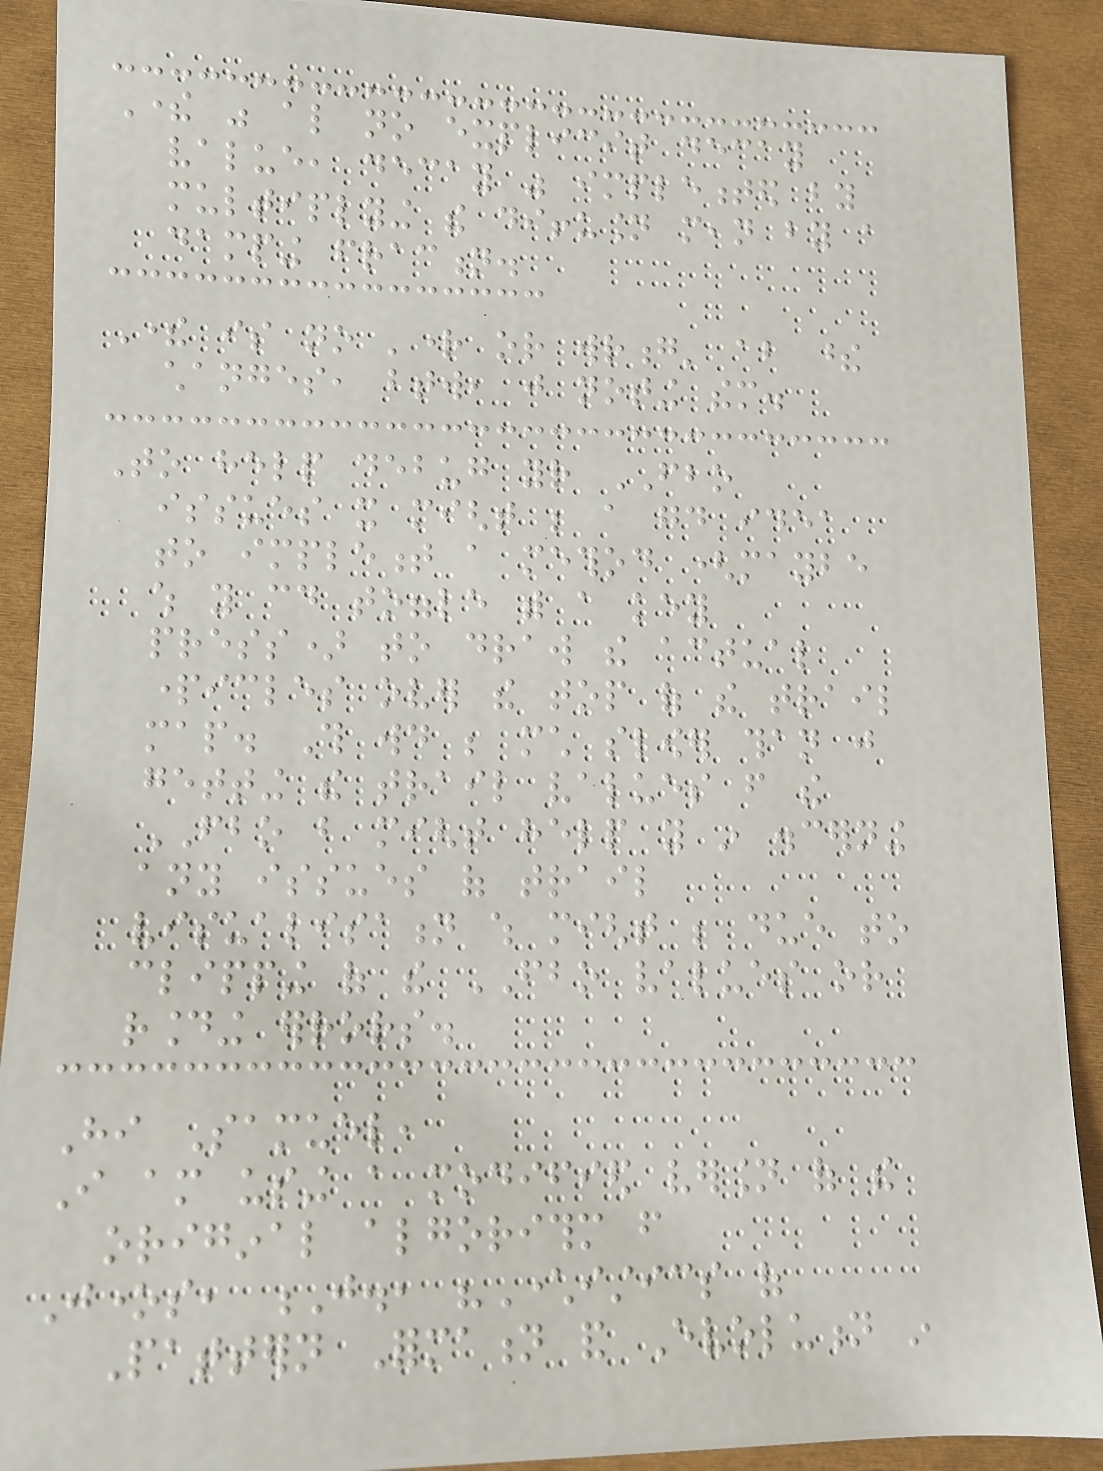There was also no explicit decay
value, decay was implemented by
multiplying the diffusion mean by a
damping fraction.
There is no 'right or wrong' about these
changes, btw, just noting them.
To help debug your FBO
issues it might be a good idea
to implement a method (maybe
which you could toggle with a key
press) to draw the actual
particles over the top of the trail
map. This would be much slower than just
getting the trail values from the
FBO but might help you in discerning
any issues of trail
visualisation which might be due to
clipping of the FBO values or
rounding errors.
Hi Samuel,
I am using a modified version of the
original algorithm from
Jones, J., "Characteristics of
Pattern Formation and Evolution in
